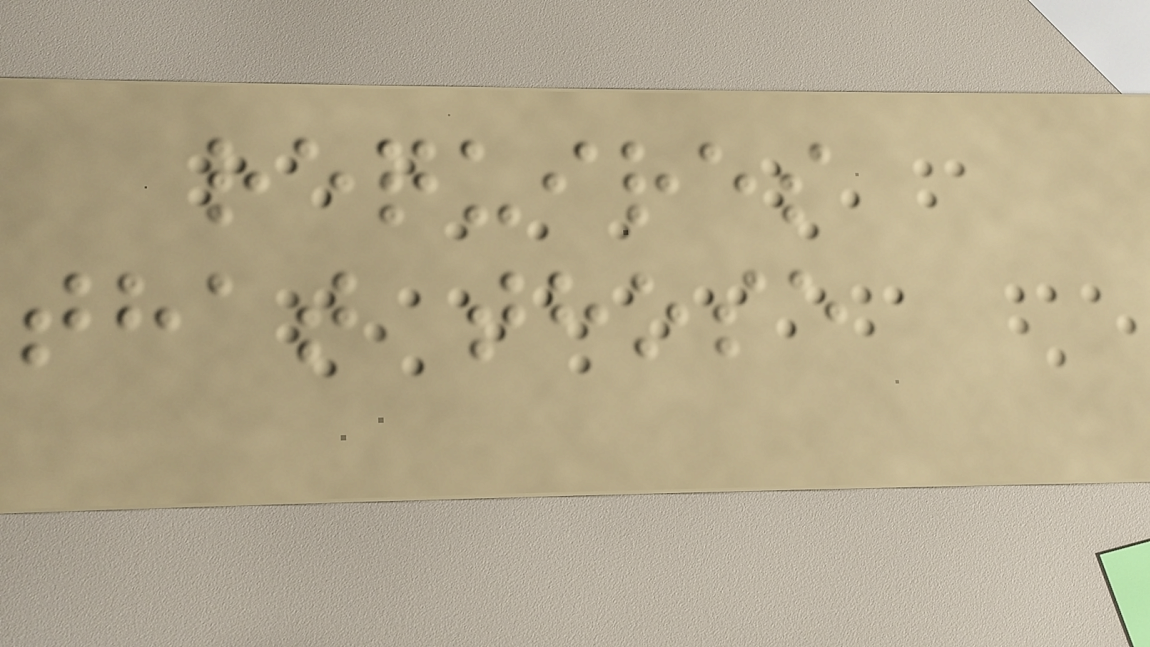requires
that those
